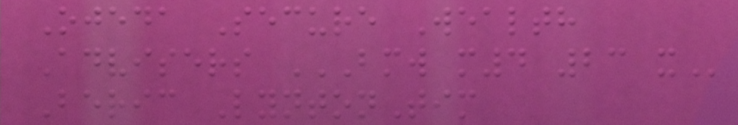Ojeda Secure Wealth
Advisers BMW M4 23 X
Beric LyntonTim
